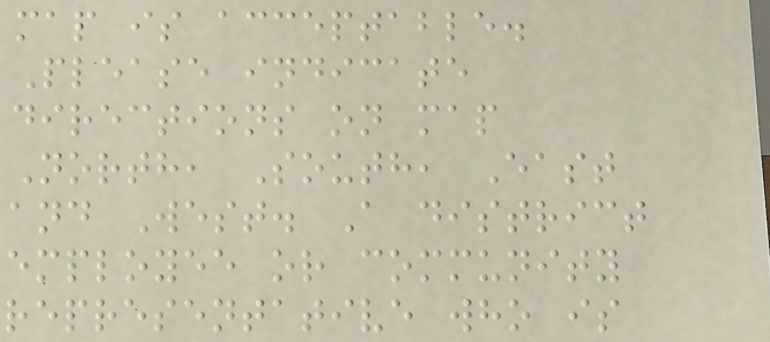map is acceptable.
Please indicate
directions on map
North, South, East
and West. A district
employee or community
representative who is
